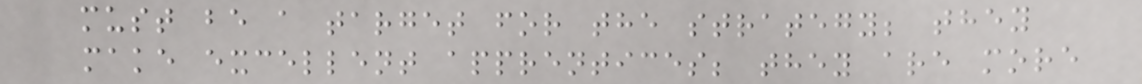must be a target for the strategy; they
make excellent apprentices; they are more
